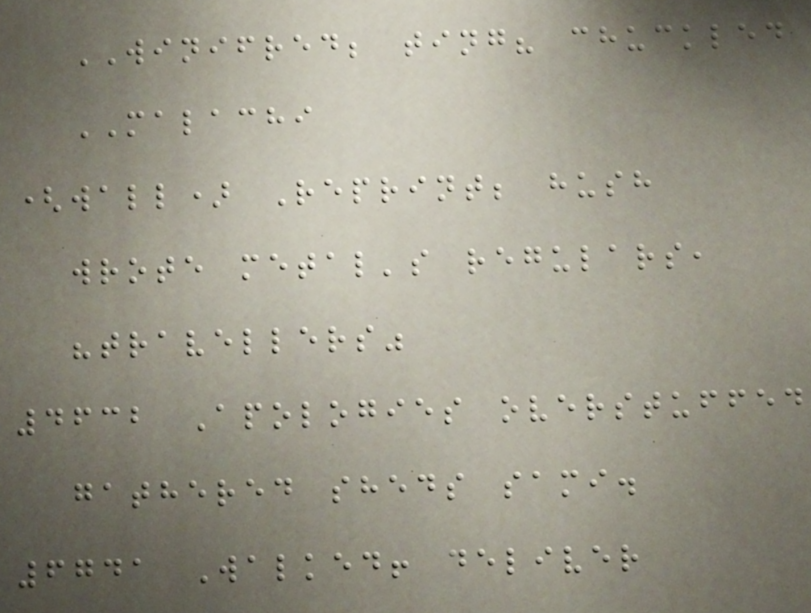WINIFRED; ting? chuckled
MALACHI
(wall) Reprint; hush
wrote metal's regulars,
"travellers"
4632 Apologies overstuffed
gathered sheds sami.
6741 Walked! deliver
